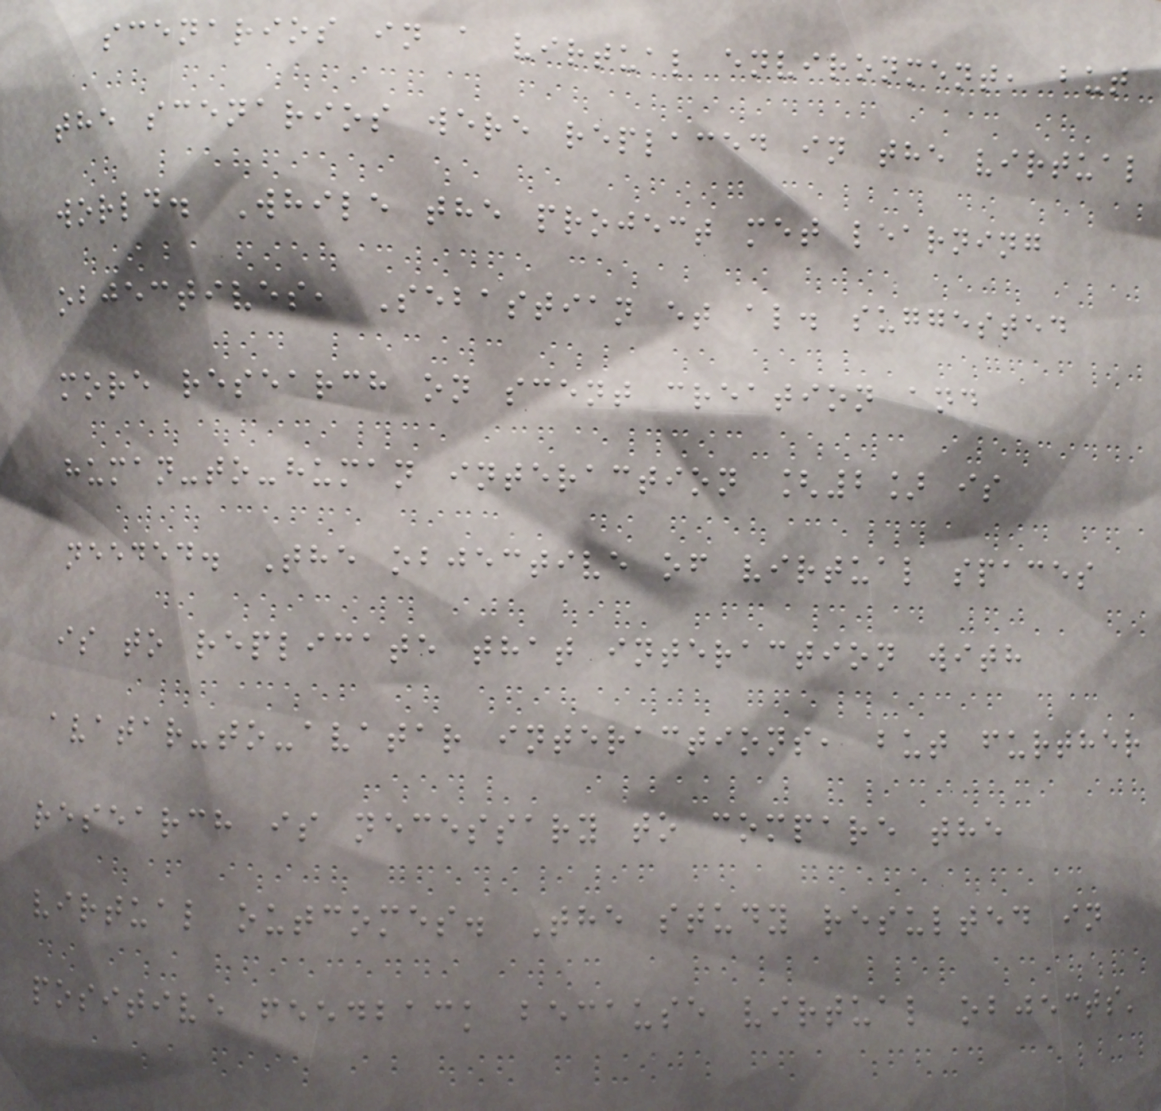scenarios in a virtual environment, but
the scenarios were replaced in the virtual
world. While the project met learning
objectives, Sebastian et al. suggested
more research on scent creation and
human-to-human interaction [2] is
needed. The objective of virtual spaces
is to replicate that interaction with
avatar-to-avatar interactions, but further
research is necessary to compare the
virtual outcomes. The study resulted in
positive feedback because virtual objects'
